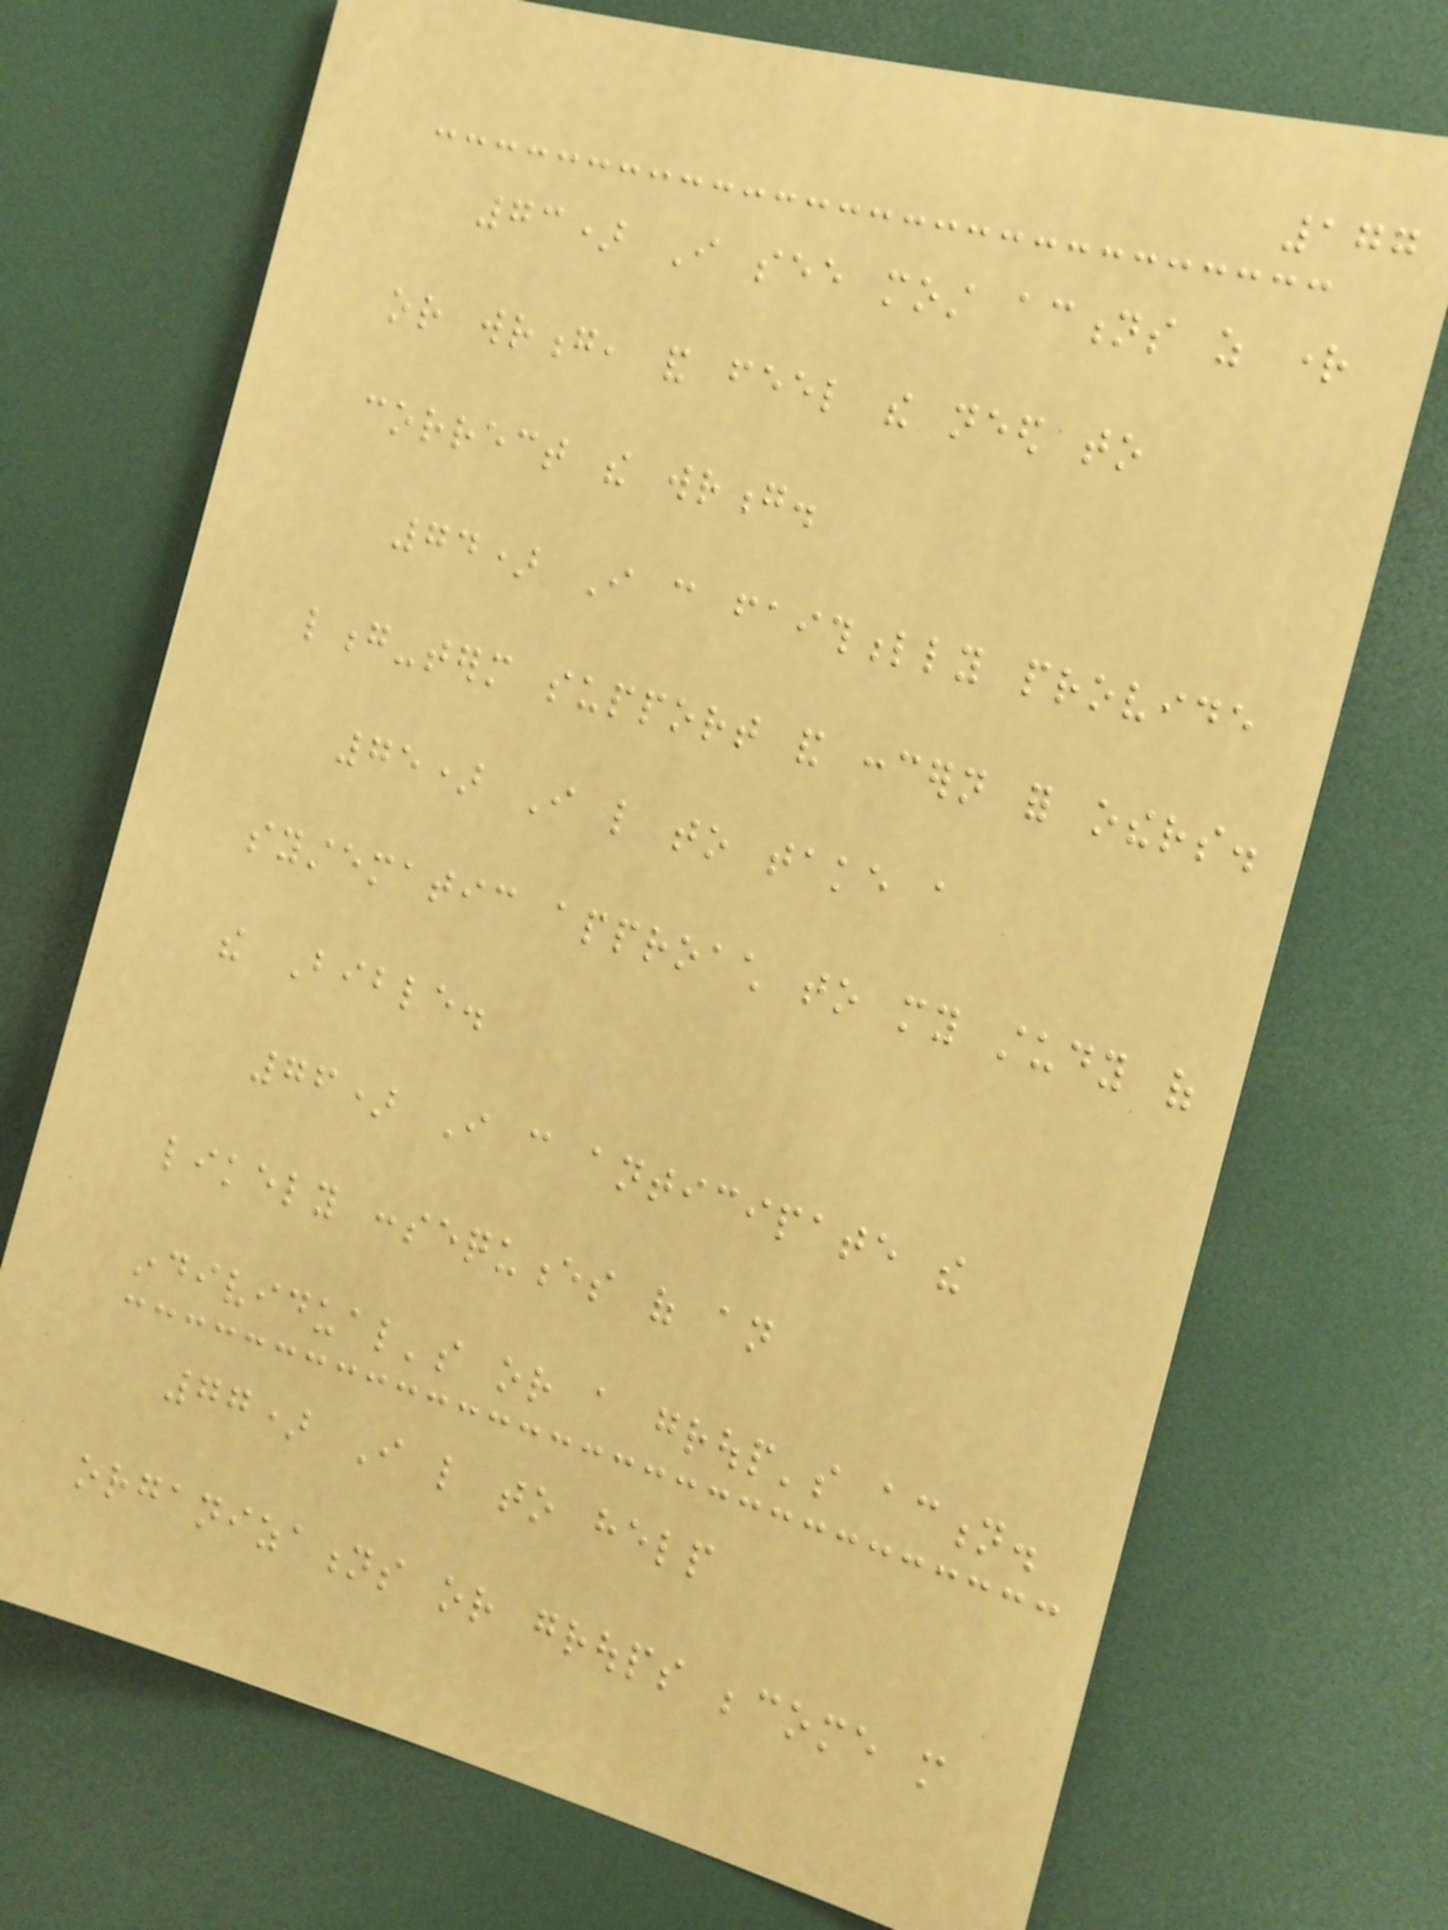177
73) I see most actions as right
or wrong, and feel the need to
correct the wrong.
74) I can faithfully provide
long-term support and concern for others.
75) I like to take a
systematic approach to my study of
the Bible.
76) I can anticipate the
likely consequences of an
individual's or a group's action.
77) I like to help
organizations or groups become more
